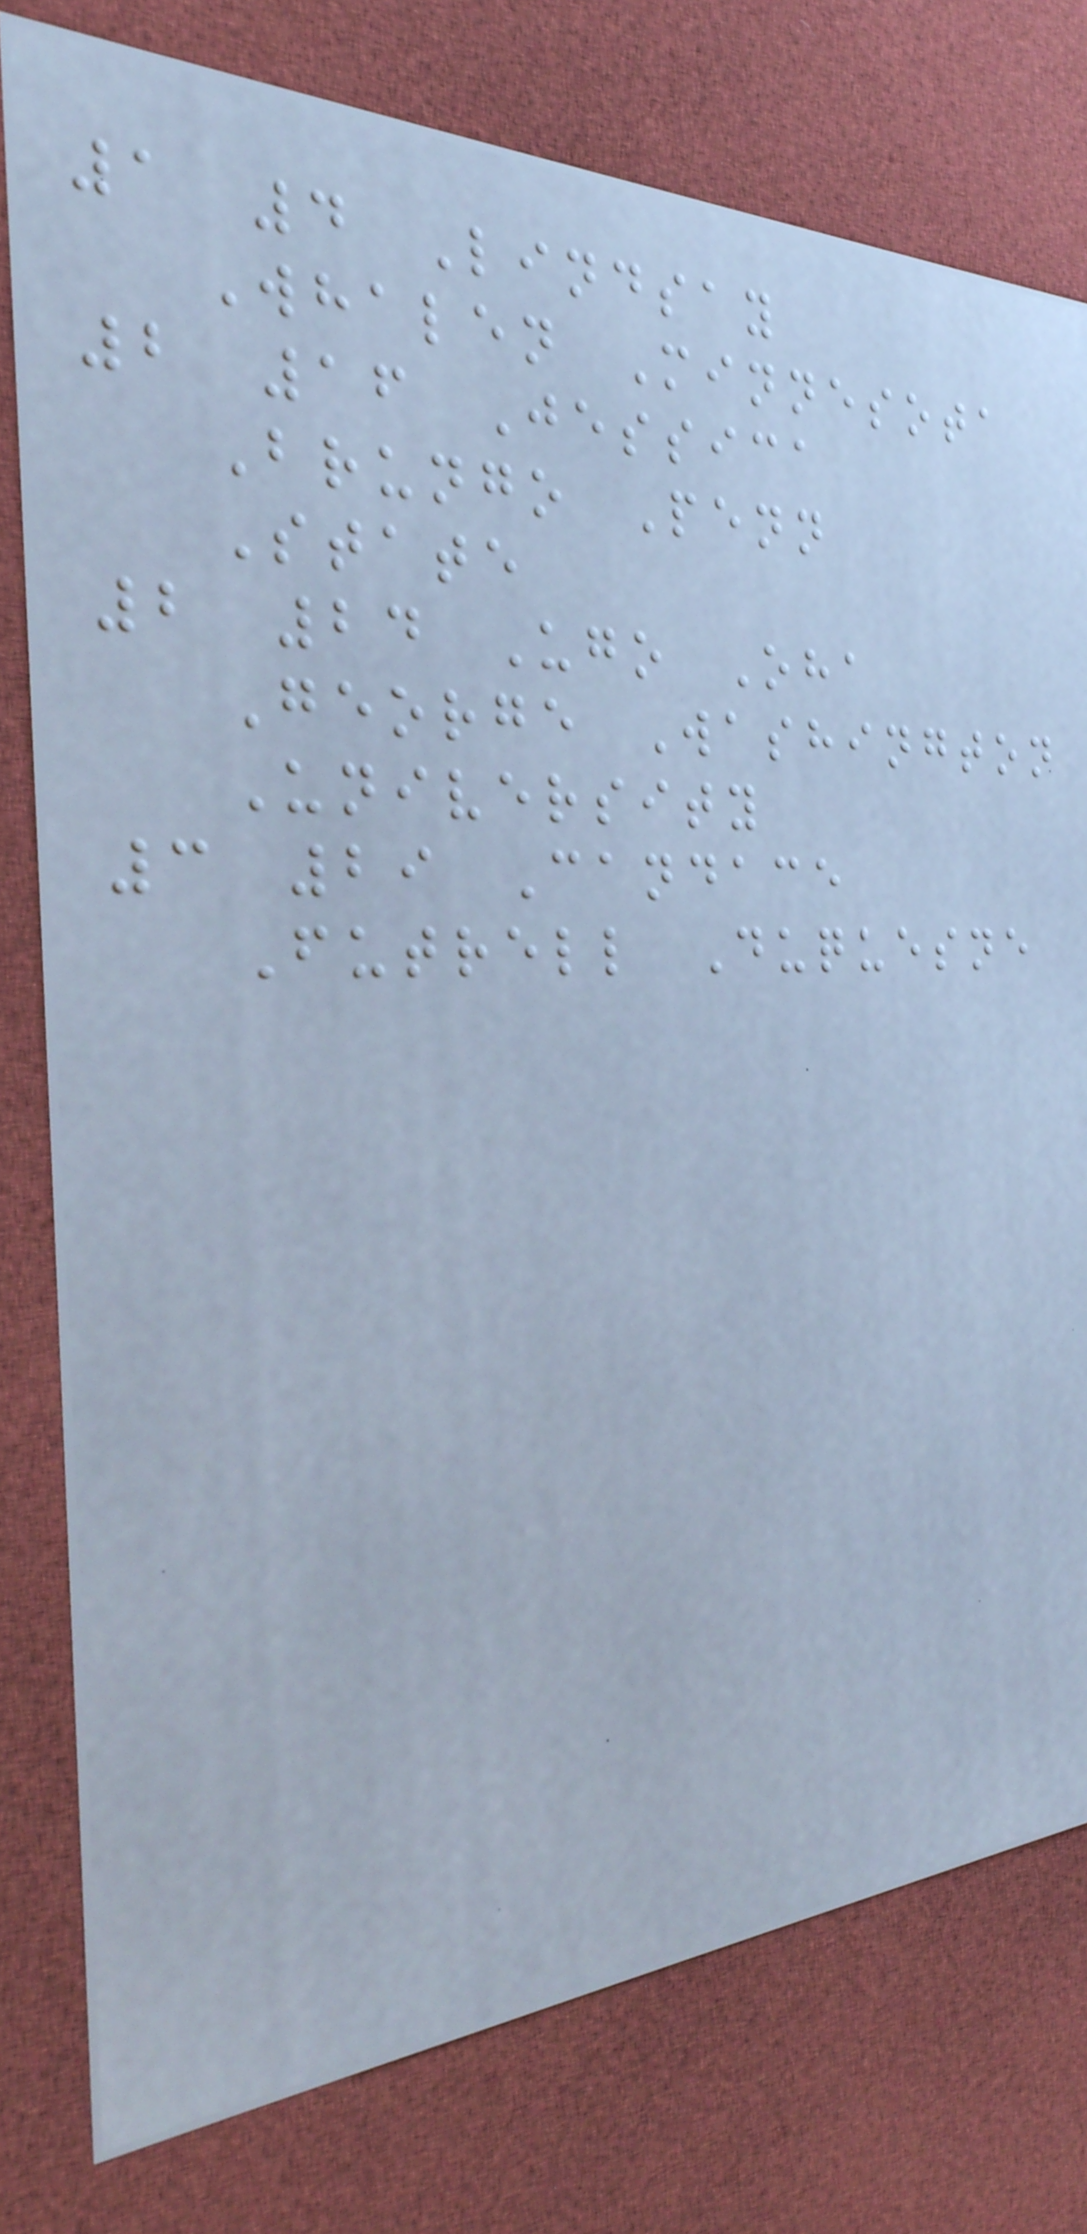1 4 Lindsay
Whalen Minnesota
2 16 Jessica
Brungo Penn
State
2 24 Ugo Oha
George Washington
University
3 29 Candace
Futrell Duquesne
